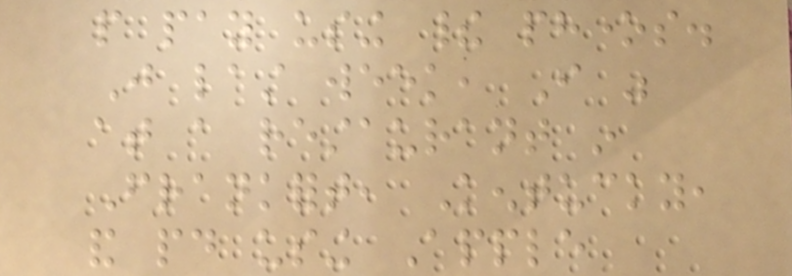people pay using their phones.
Just last week, I was
at a restaurant in
Frankfort, Kentucky,
and paid using Apple
